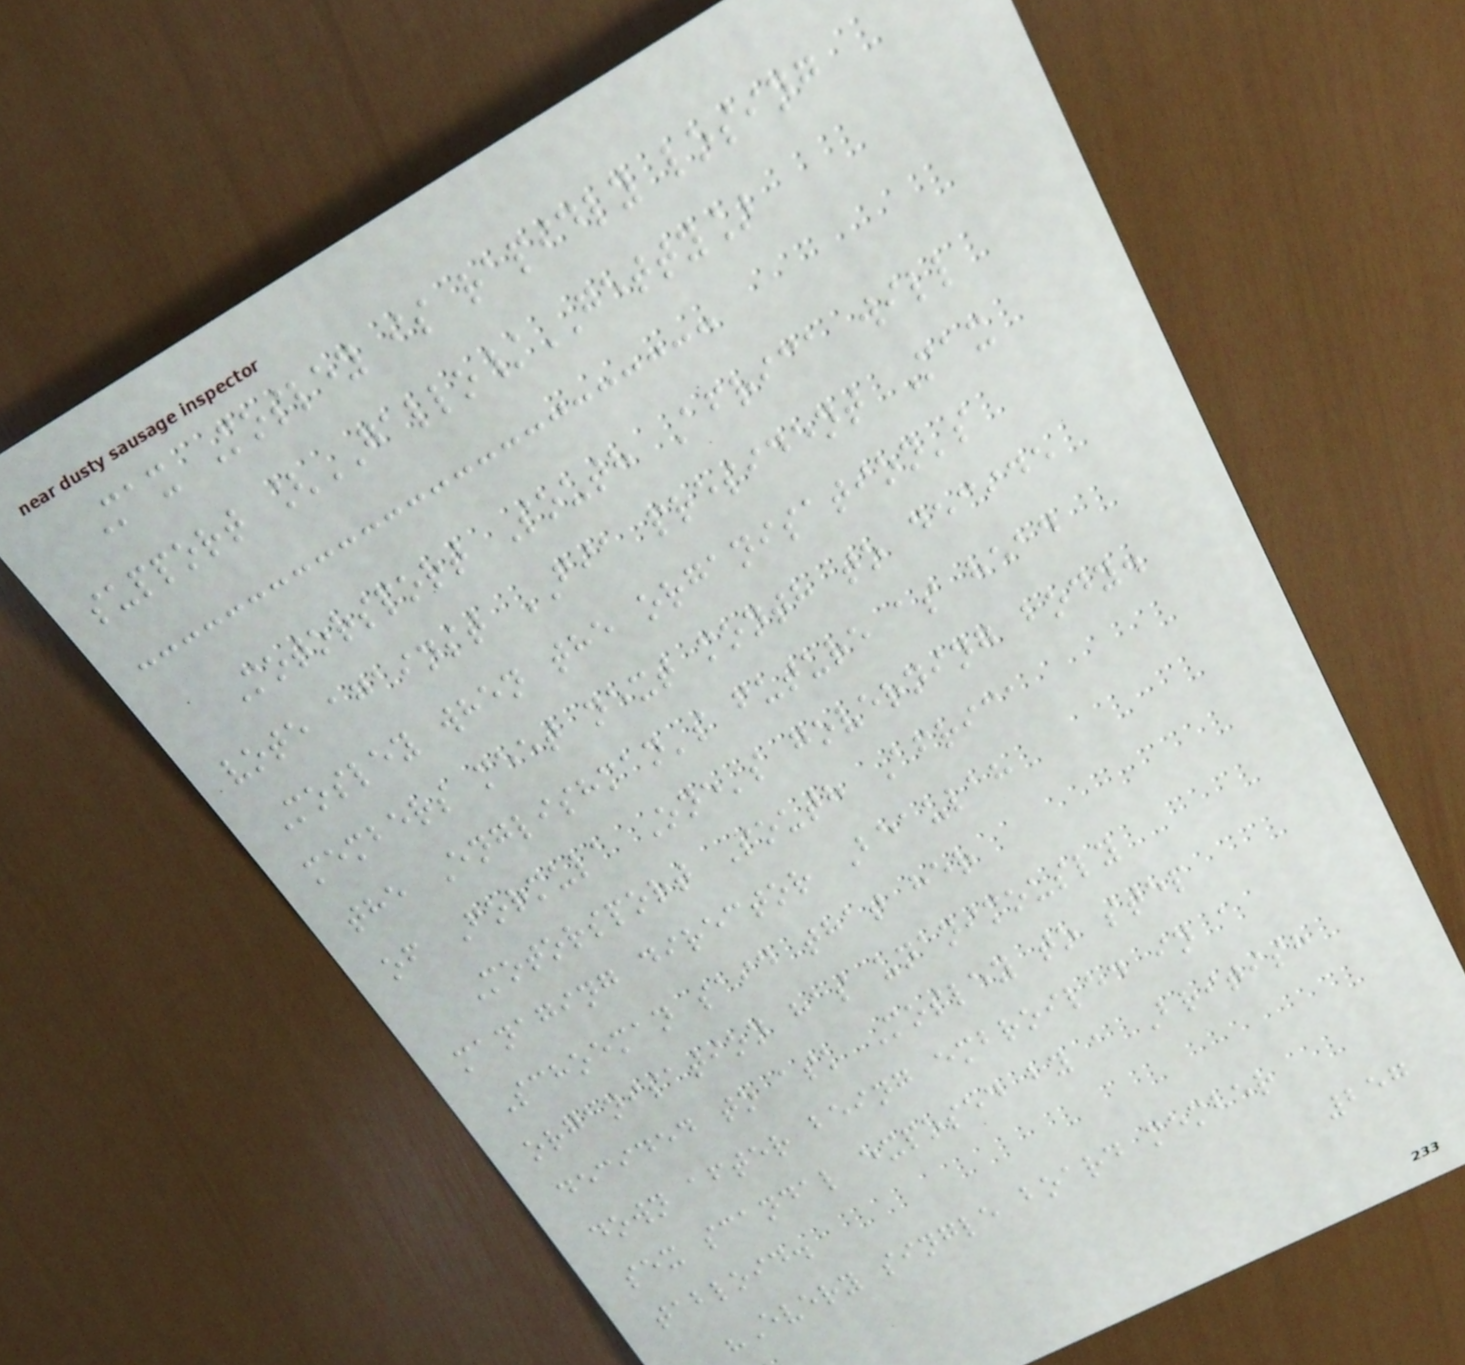Max Mosley is rapidly losing
support [GALLO/GETTY]
Motorsport South Africa will
vote against FIA president Max
Mosley when the organisation's
members meet next month to decide
the Englishman's future as head
of Formula One's governing body.
Motorsport South Africa
managing director Beaulah
Schoeman said that her
organisation has unanimously
decided to ask Mosley to step
down after being embroiled in a
sex scandal exposed by a British
tabloid.
"Every single board member
257
